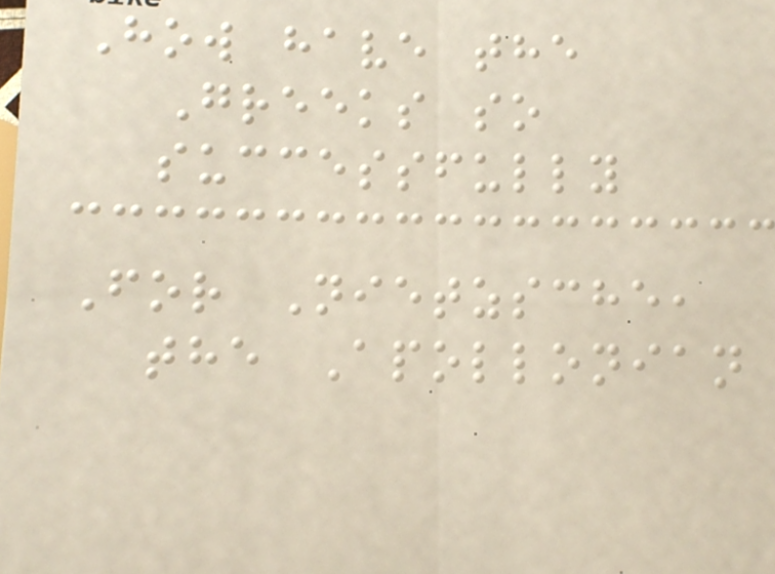How have the
Greeks so
successfully
For Nietzsche,
the Apollonian
